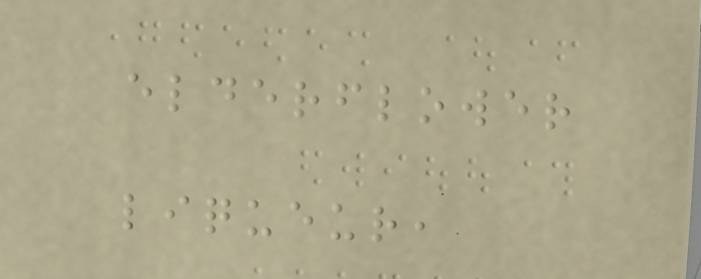elderflower
liqueur,
